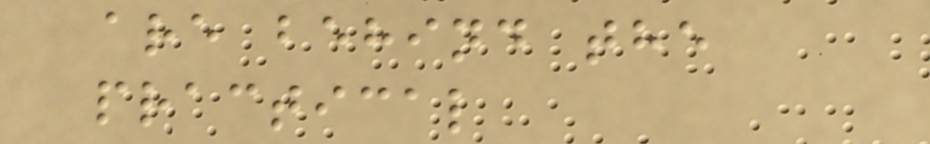are behind the
practical
